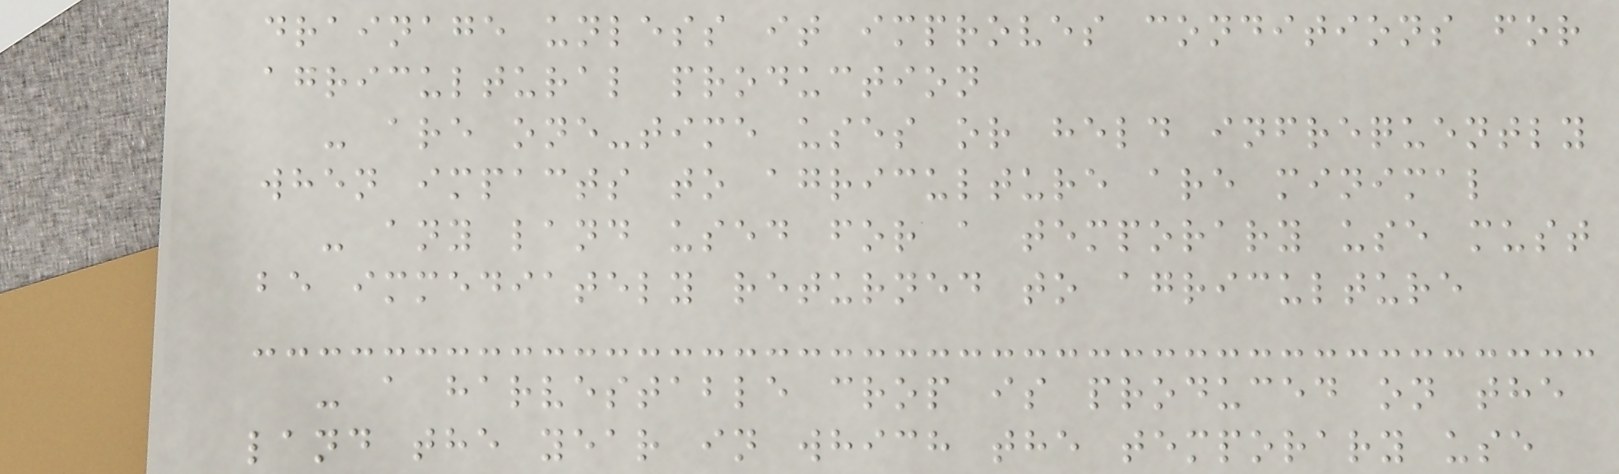drainage unless it improves conditions for
agricultural production
- are one-time uses or held infrequently
when impacts to agriculture are minimal
- any land used for a temporary use must
be immediately returned to agriculture
- a harvestable crop is produced on the
land the year in which the temporary use
